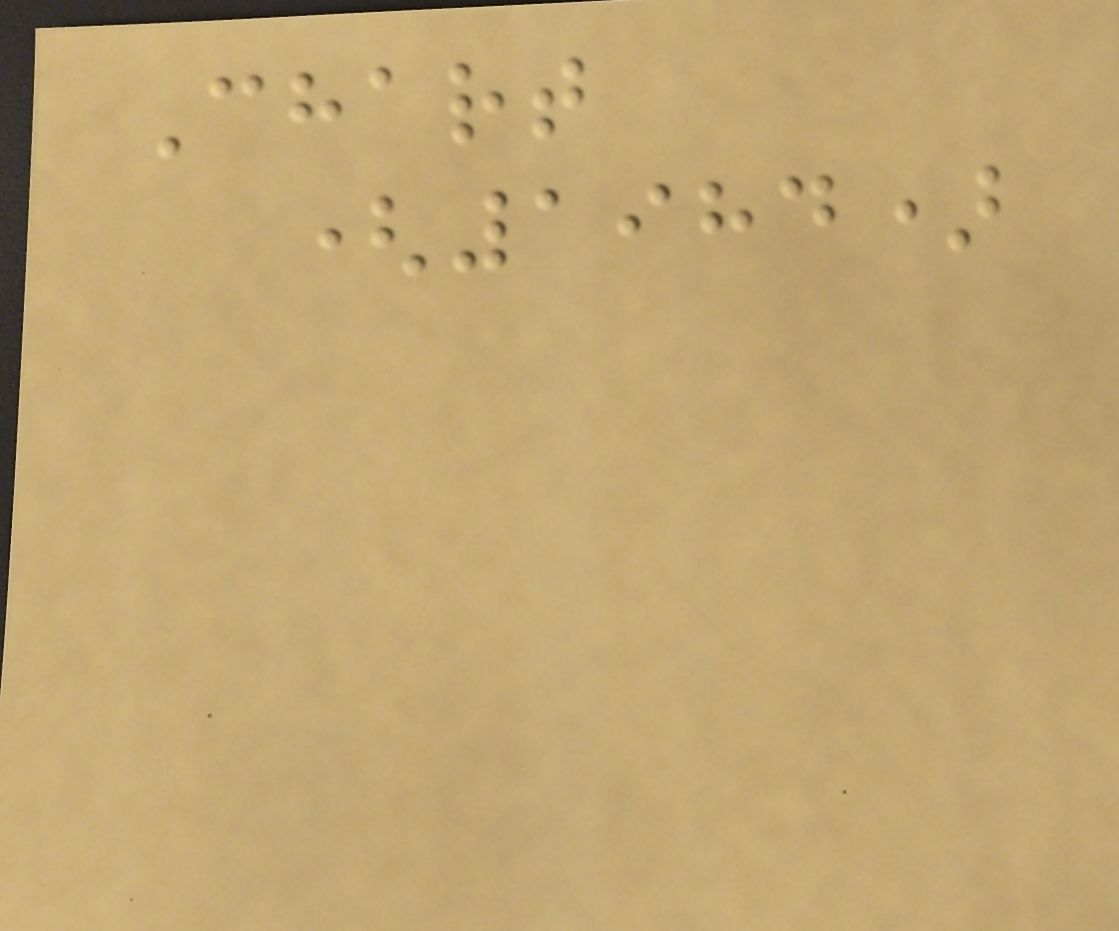Chart
(1984)
